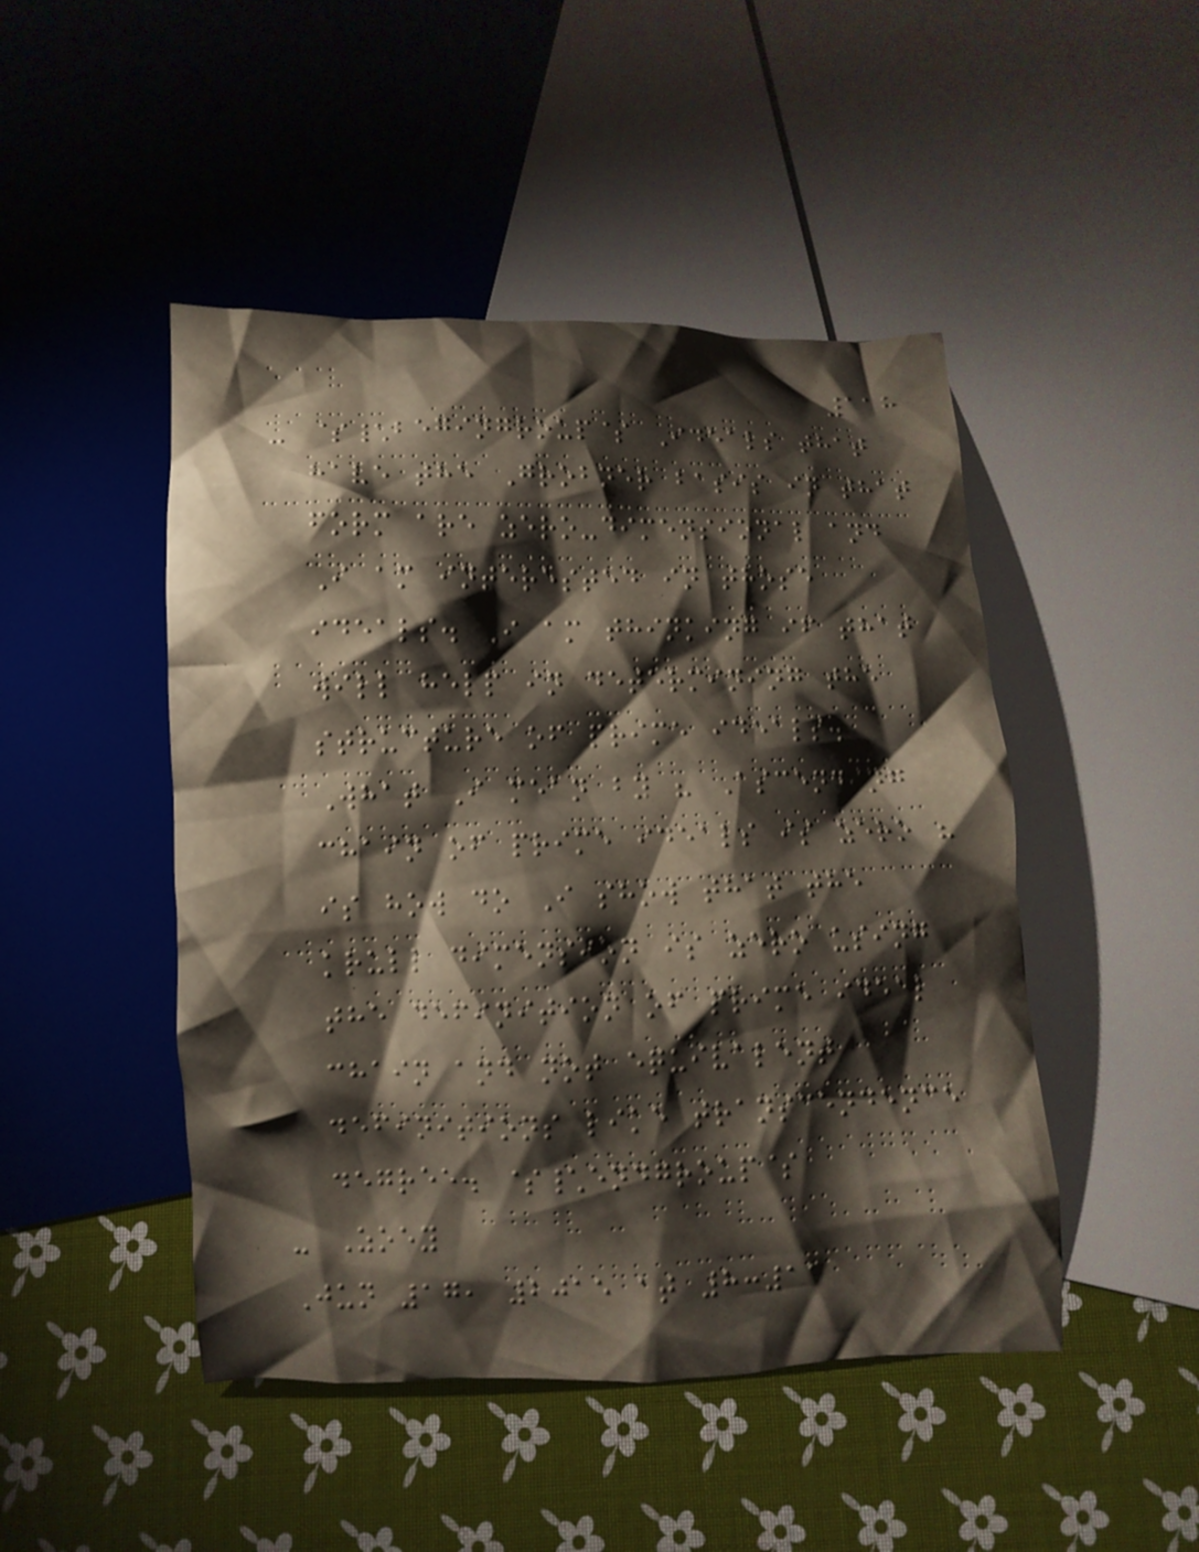118
- $\begingroup$ Ideals that
have the Grobner basis in that
form are zero-dimensional and
I am interested in those
ideals. I am thinking if that
will help in determining the
structure of prime ideals.
What I mean by " Ascending
chain of prime ideals is zero "
is how do I show that the
krull dimension is zero using
the definition of prime ideal
chain and not equivalent
definitions like transcendence
degree. $\endgroup$
- Zoey
Jun 17, 2015 at 8:11
